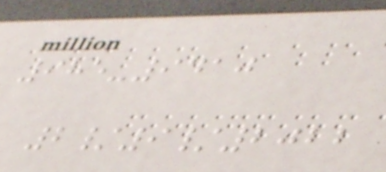985-9410
2/9/2022
